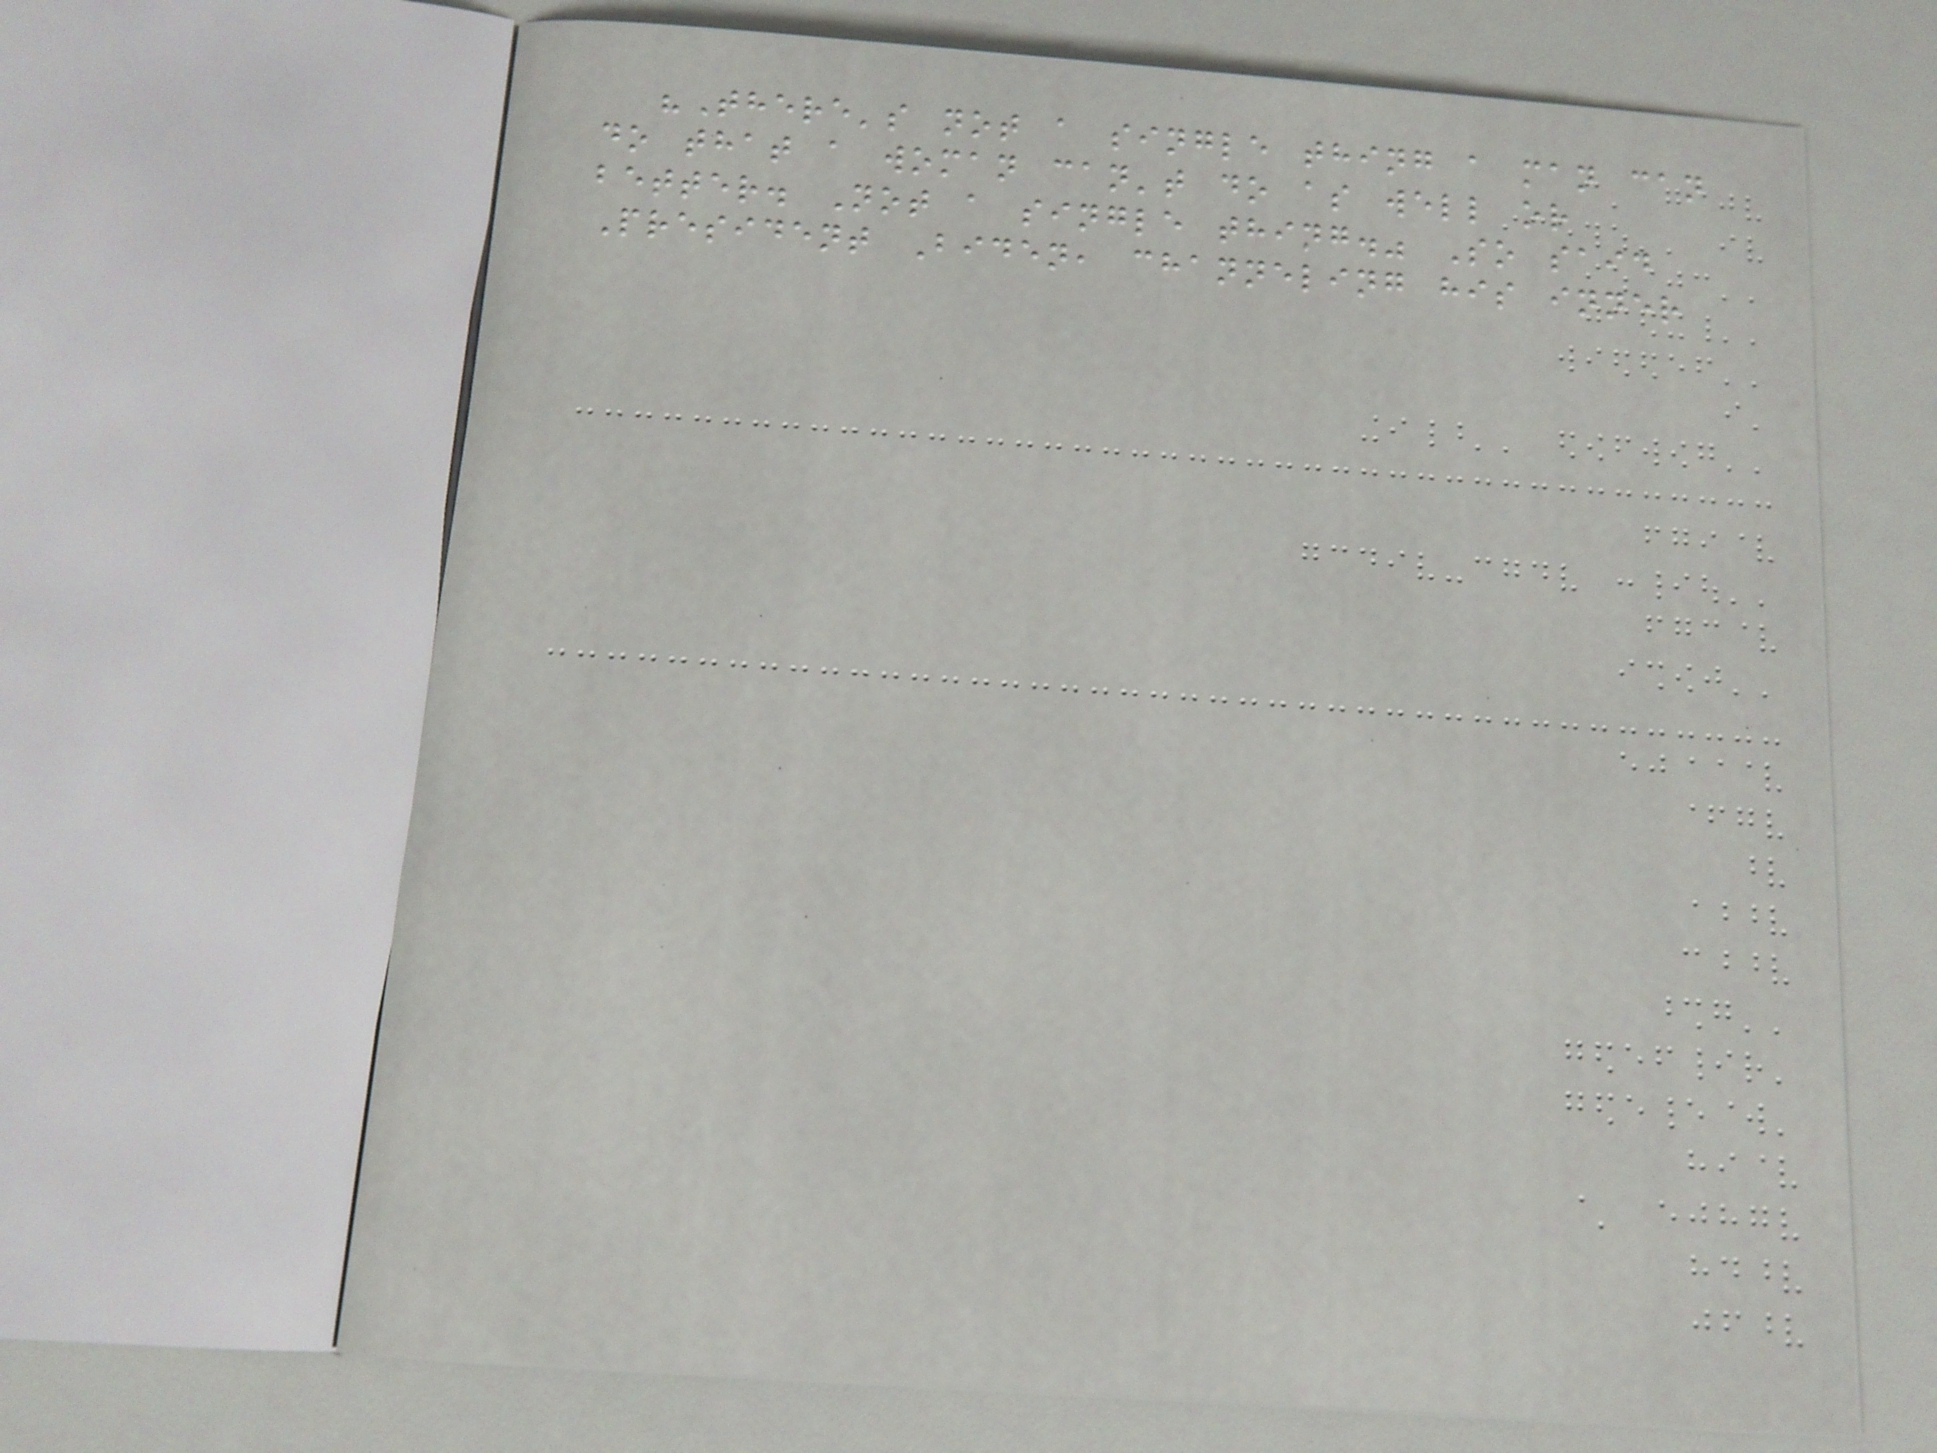"There's not a single thing a man can
do that a woman can't do as well or
better. Not a single thing." So said
President Biden, channeling his inner
